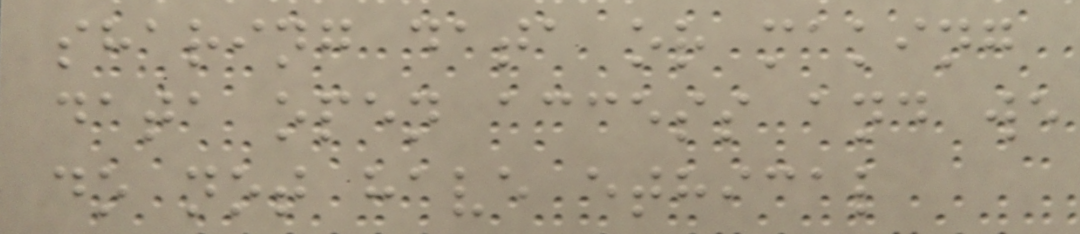sharing data or making
data open access and we
do not have ethical
